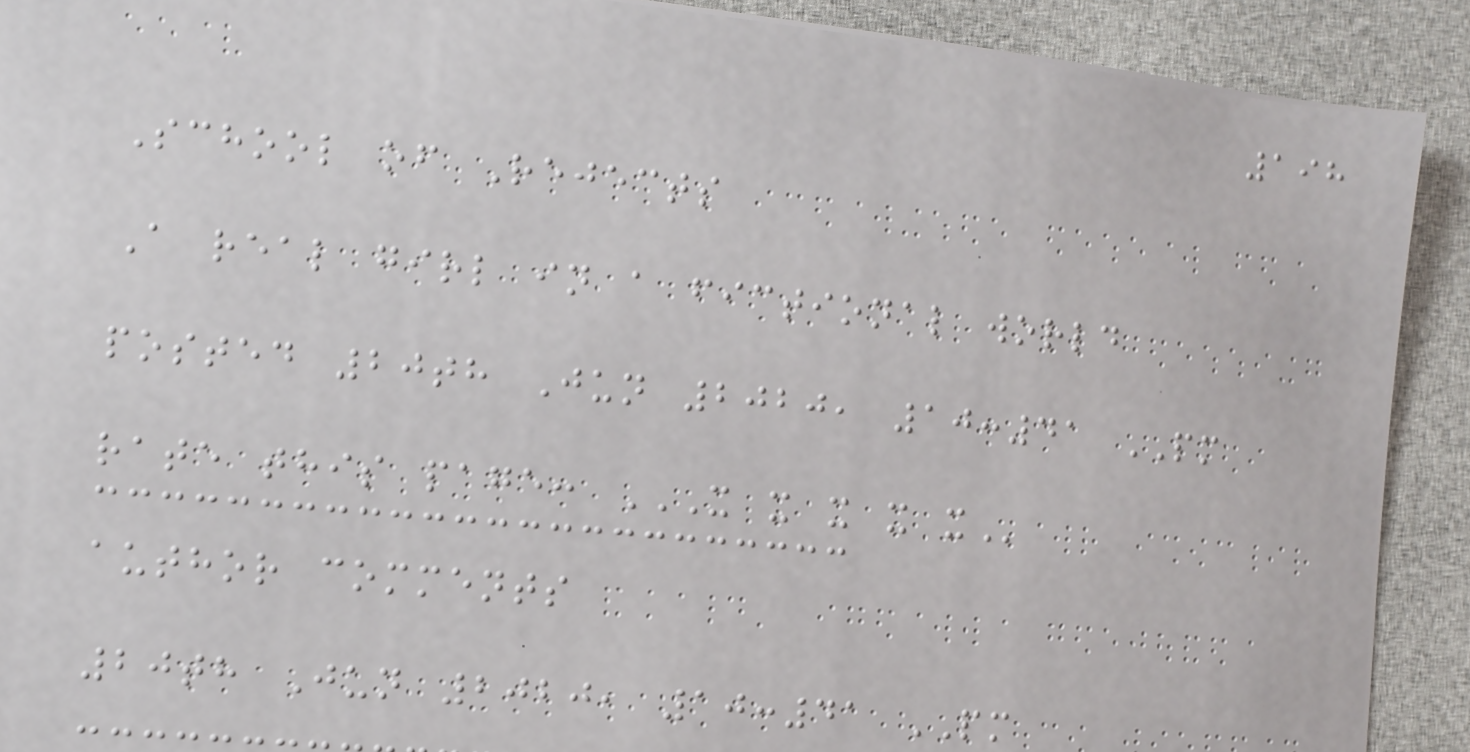198
School of Rejects
A real girl in a fictional world
posted 20th Jun 2020, 10:41 PM
rate this page: X X X X X
author comments
20th Jun 2020, 10:41 PM
